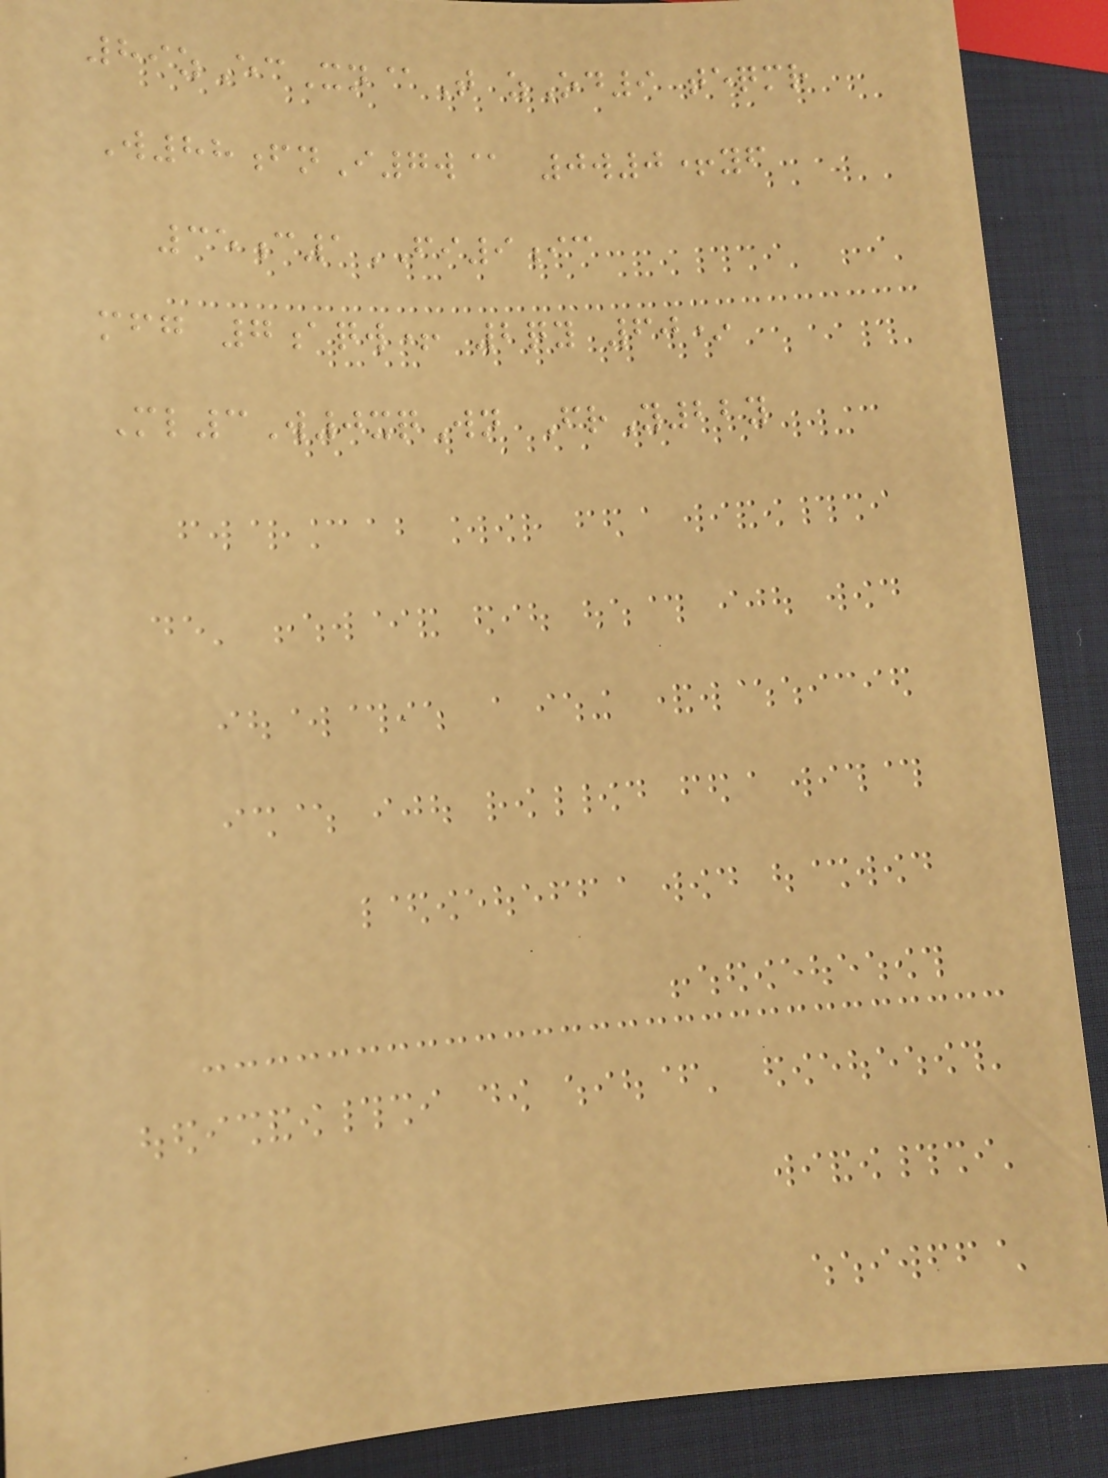89zEcXn@T zOd9 teqmr
W88fnI7w@ 0w0+yf
35c1FI9ic
mfg 7aqw+ 2qy 60*
Ml3W0xqWn FrY22y
